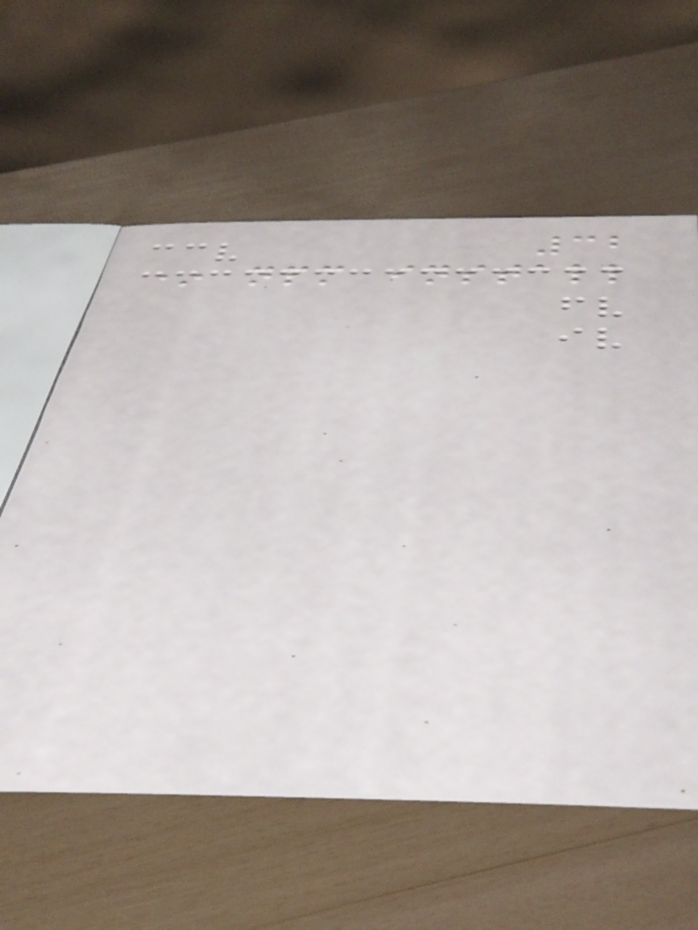32
* npm install
